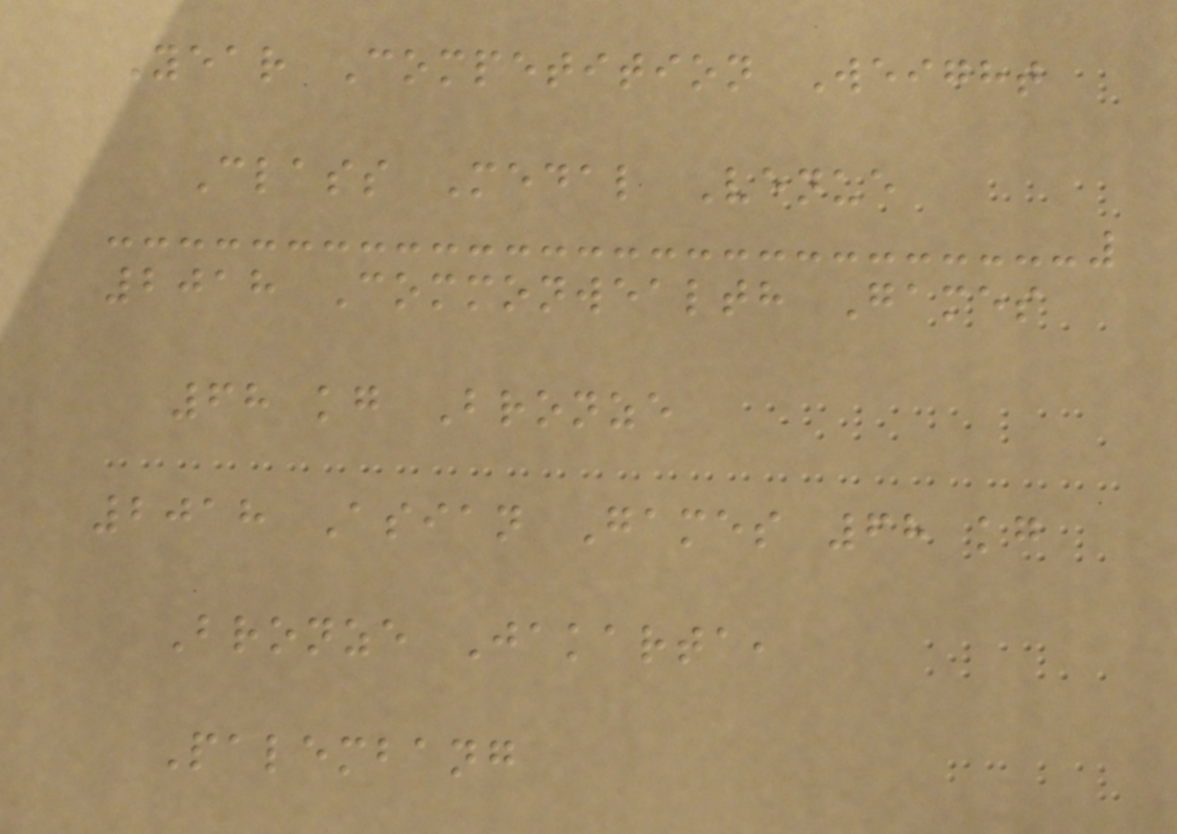Year Competition Weight
Class Medal Venue
2018 Commonwealth Games
68 kg Bronze
2018 Asian Games 68 kg
Bronze Jakarta,
Palembang
